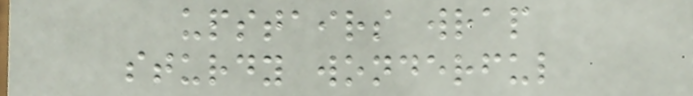upstairs wrap
sturdy wonderful
